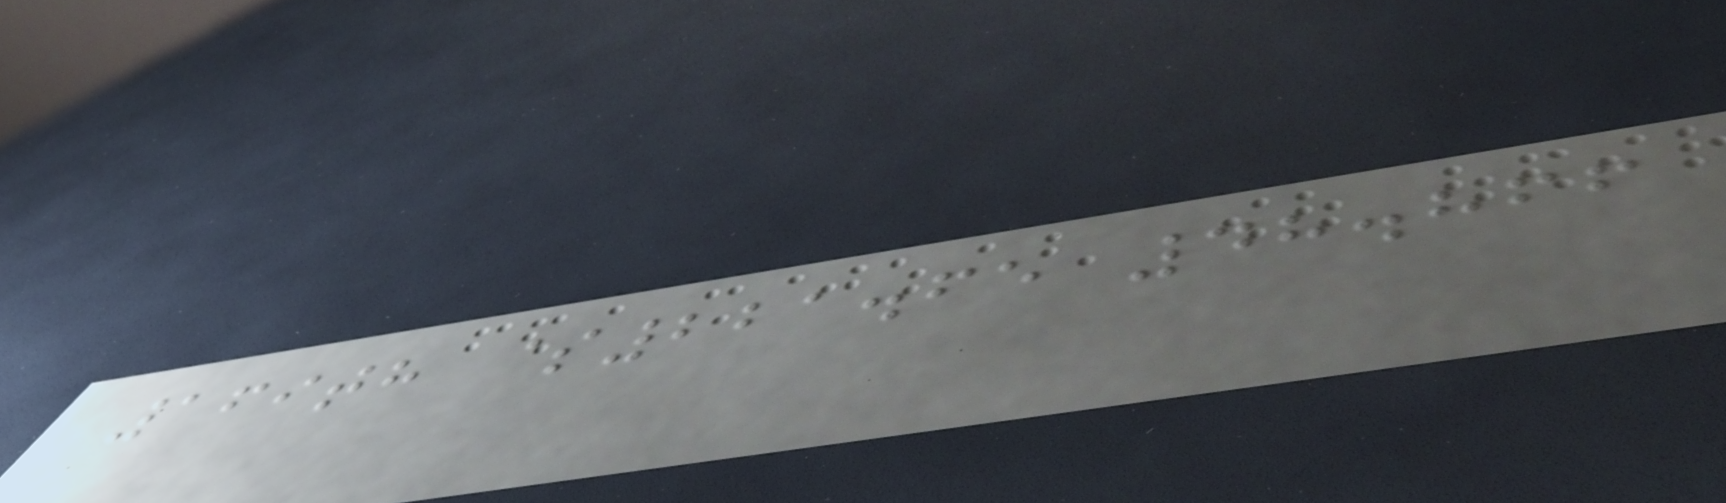169th $221.65 48.866
